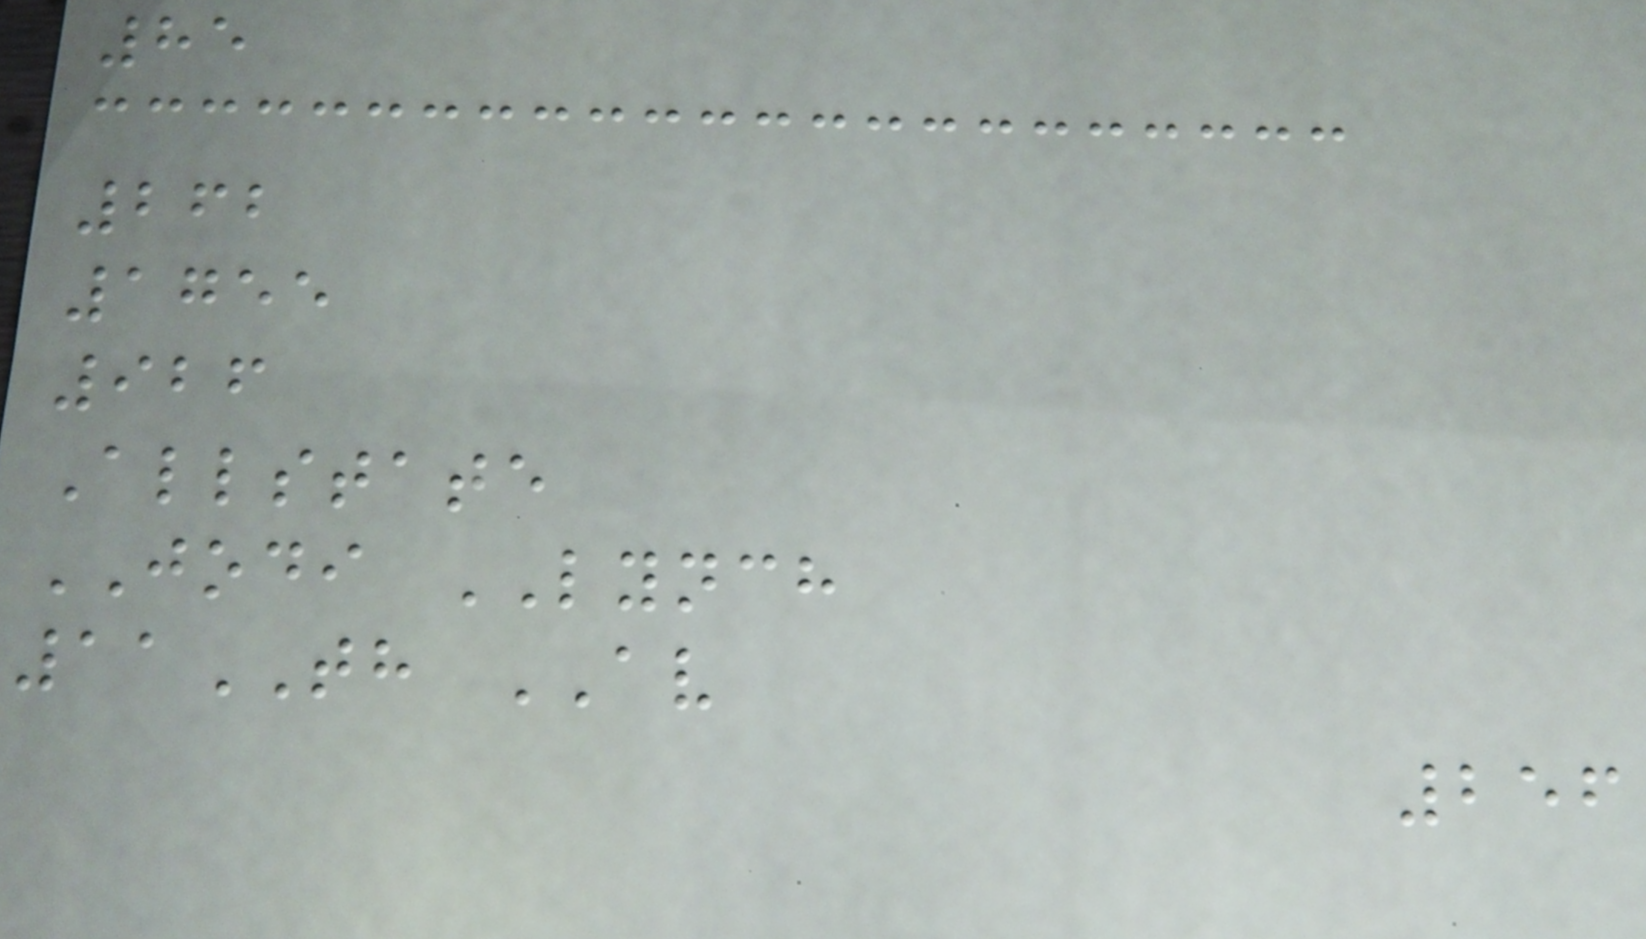85
262
1755
926
Allstate
JODI LYNCH
11TH AV
256
